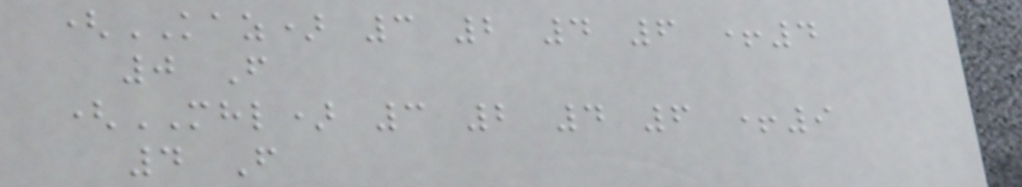(KAZ) 3 2 4 6 +4
0 F
(MHL) 3 2 4 6 +9
4 F
